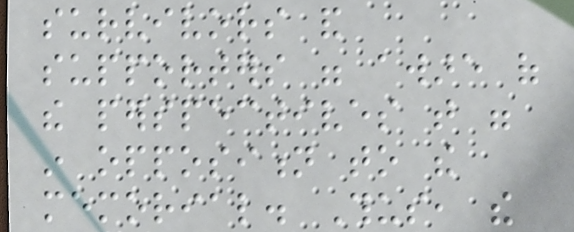survivors and
supporters were aware of
the perspectives that were
in opposition to the
memorial. Thus, the
